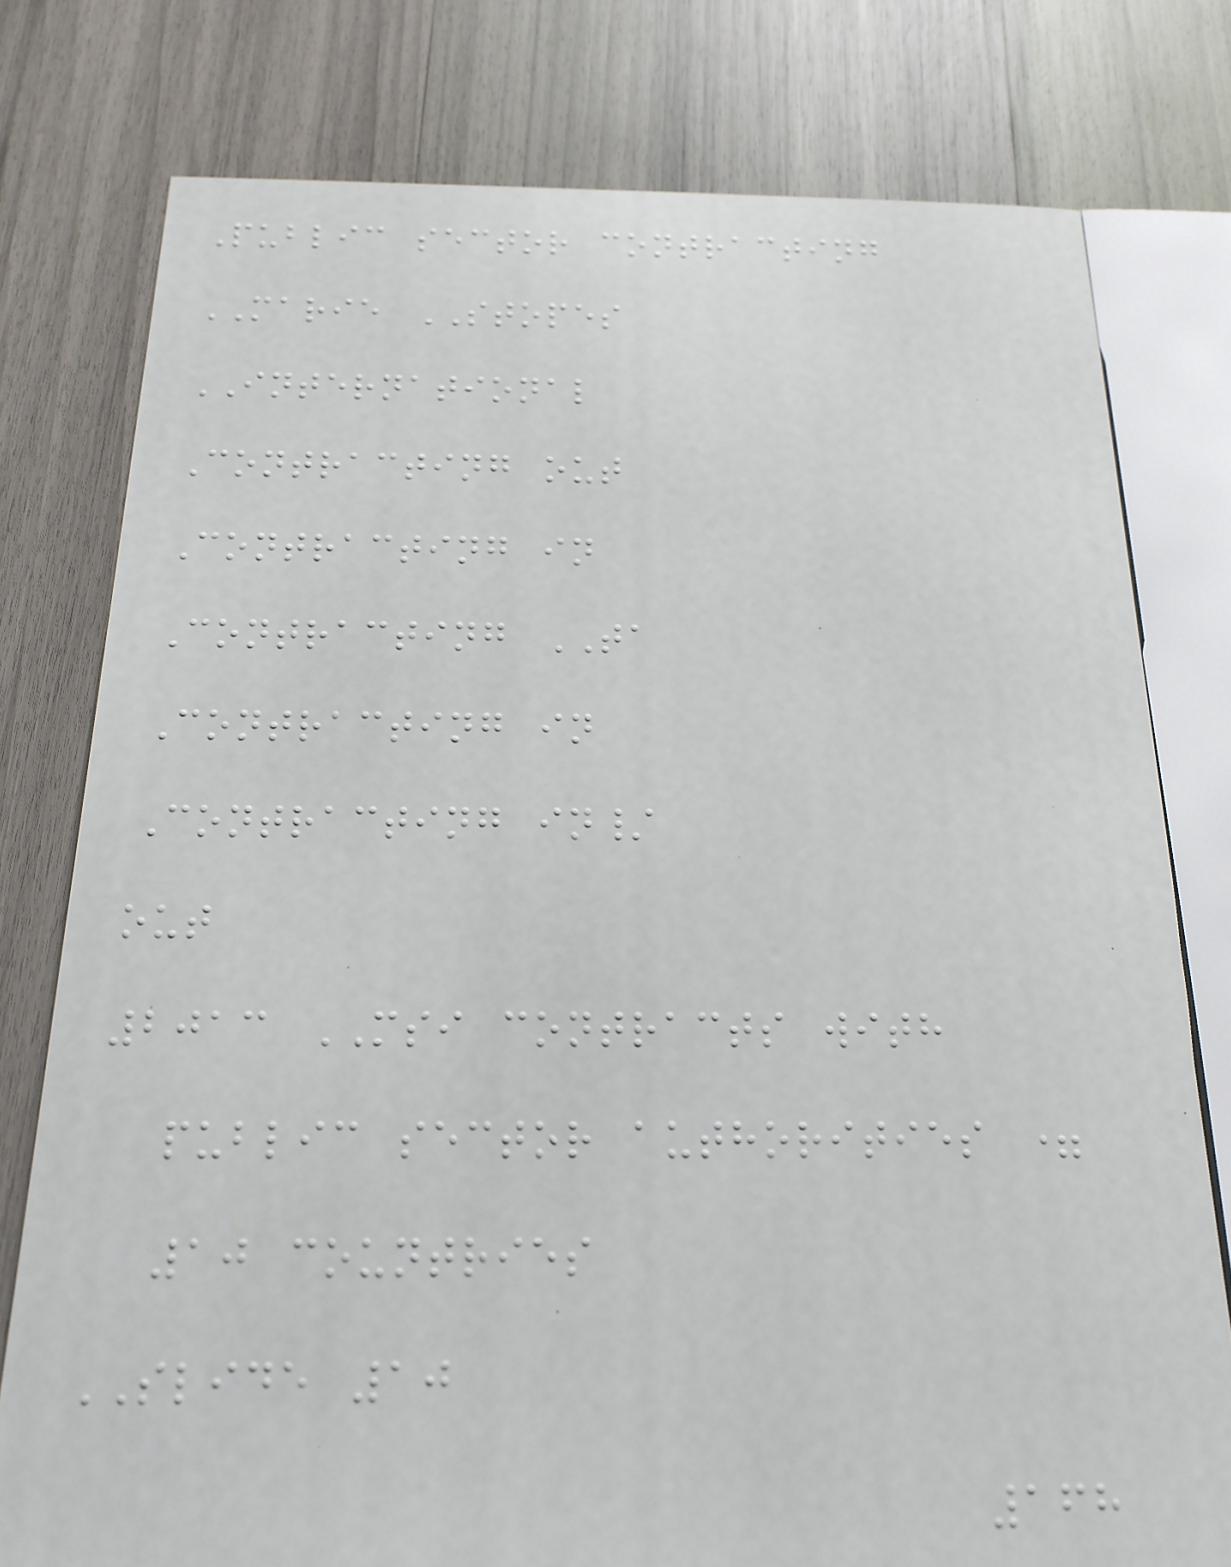Public sector contracting
MARIE STOPES
INTERNATIONAL
Contracting out
Contracting in
Contracting TA
Contracting in
Contracting in/
out
2013 MSI contracts with
public sector authorities =
10 countries
SLIDE 10
168
